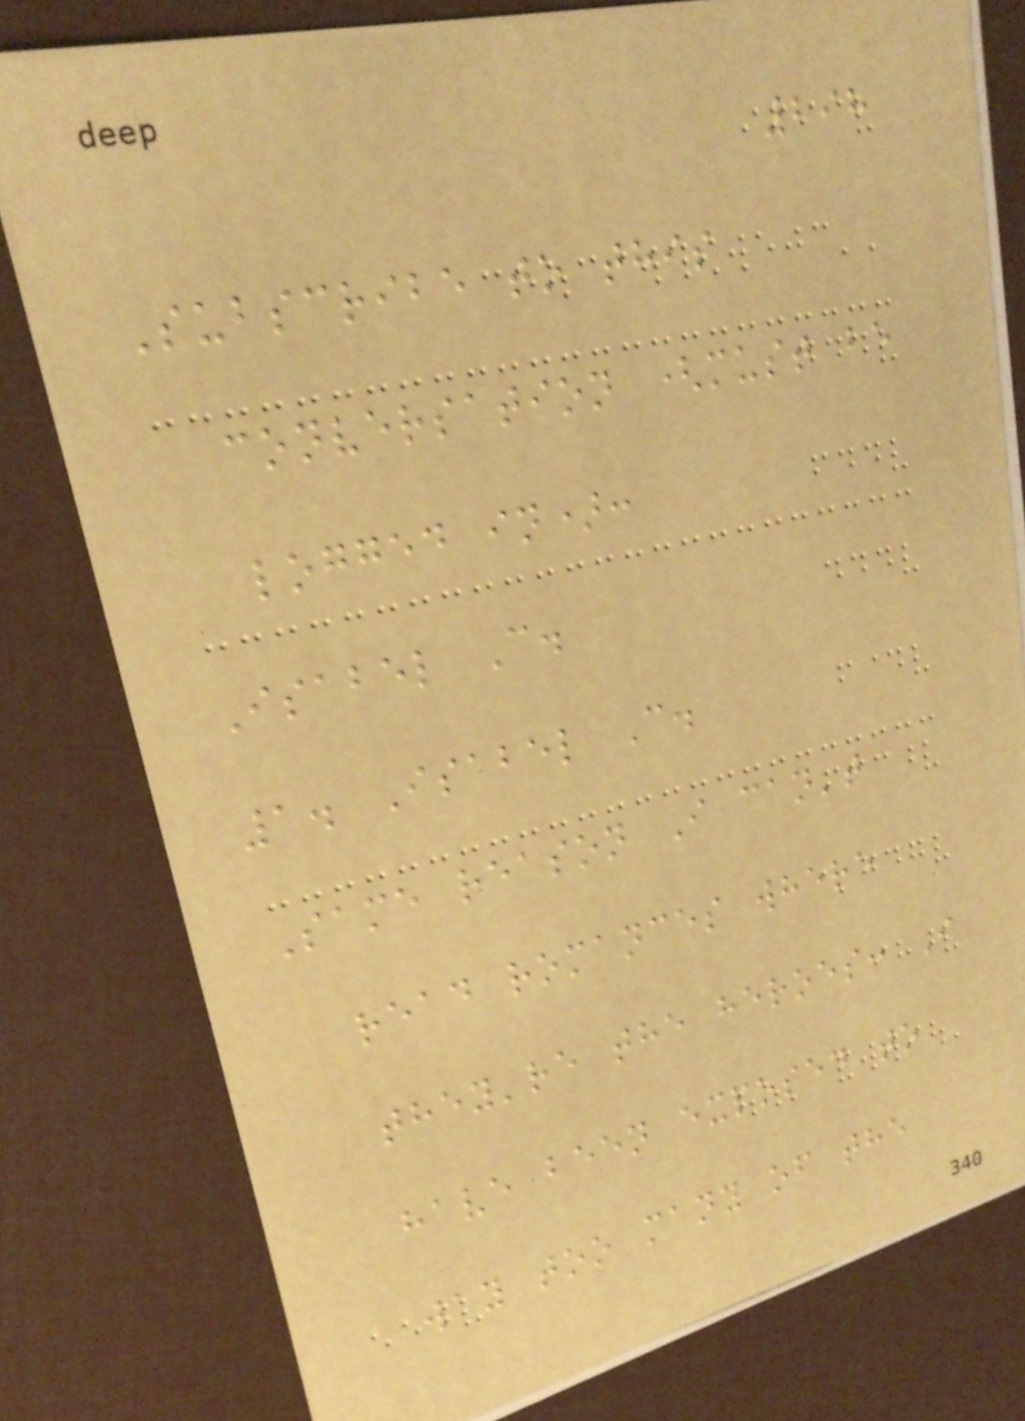298
Subscribe to this
conversation (must be
logged in):
Isabel C.
1. Isabel C.
Same reason I can't
read romances where
they're the heroes: I
have been exposed to
way too many of the
